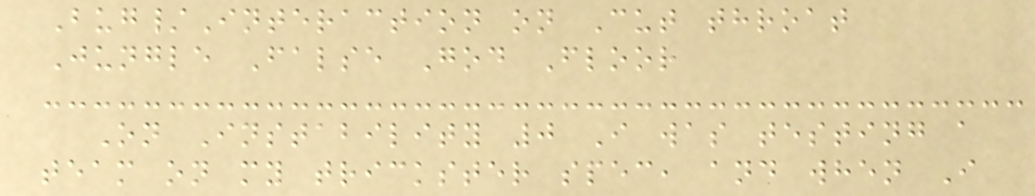Bug/Interaction on Cut throat
Jungle False God Floor
On Instability 0 I was testing a
team on my trickster spec, and when I
